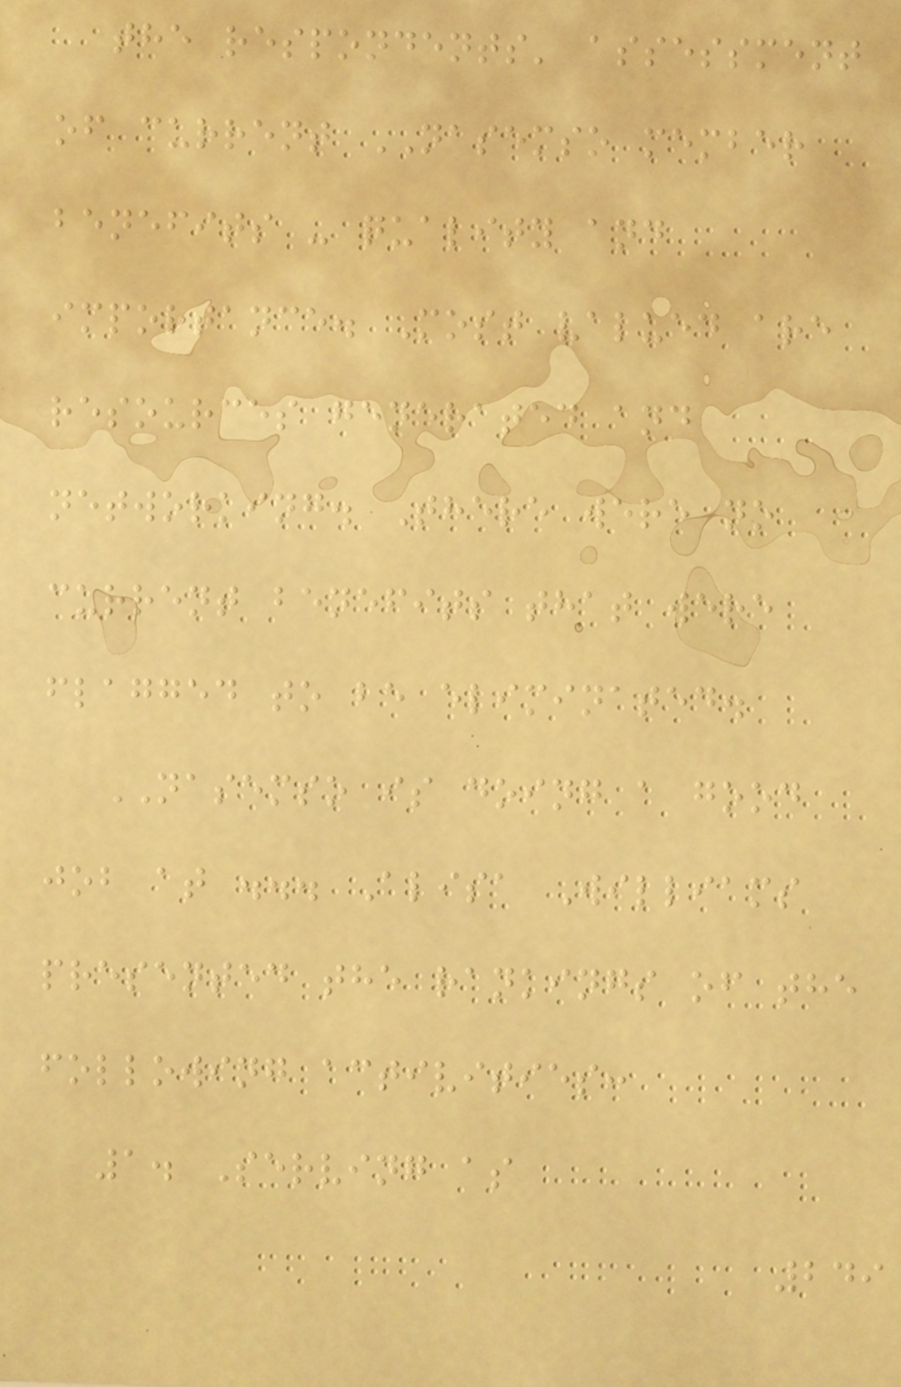the respondents' assessment
of current NASEMSO member
benefits - quality and
importance. Most valued are
resources generated and
networking. There were no
current benefits that were
flagged to be eliminated.
NASEMSO is doing a good
job at ... Alisa Williams
presented the rankings of the
following activities:
1. Serving as
249
